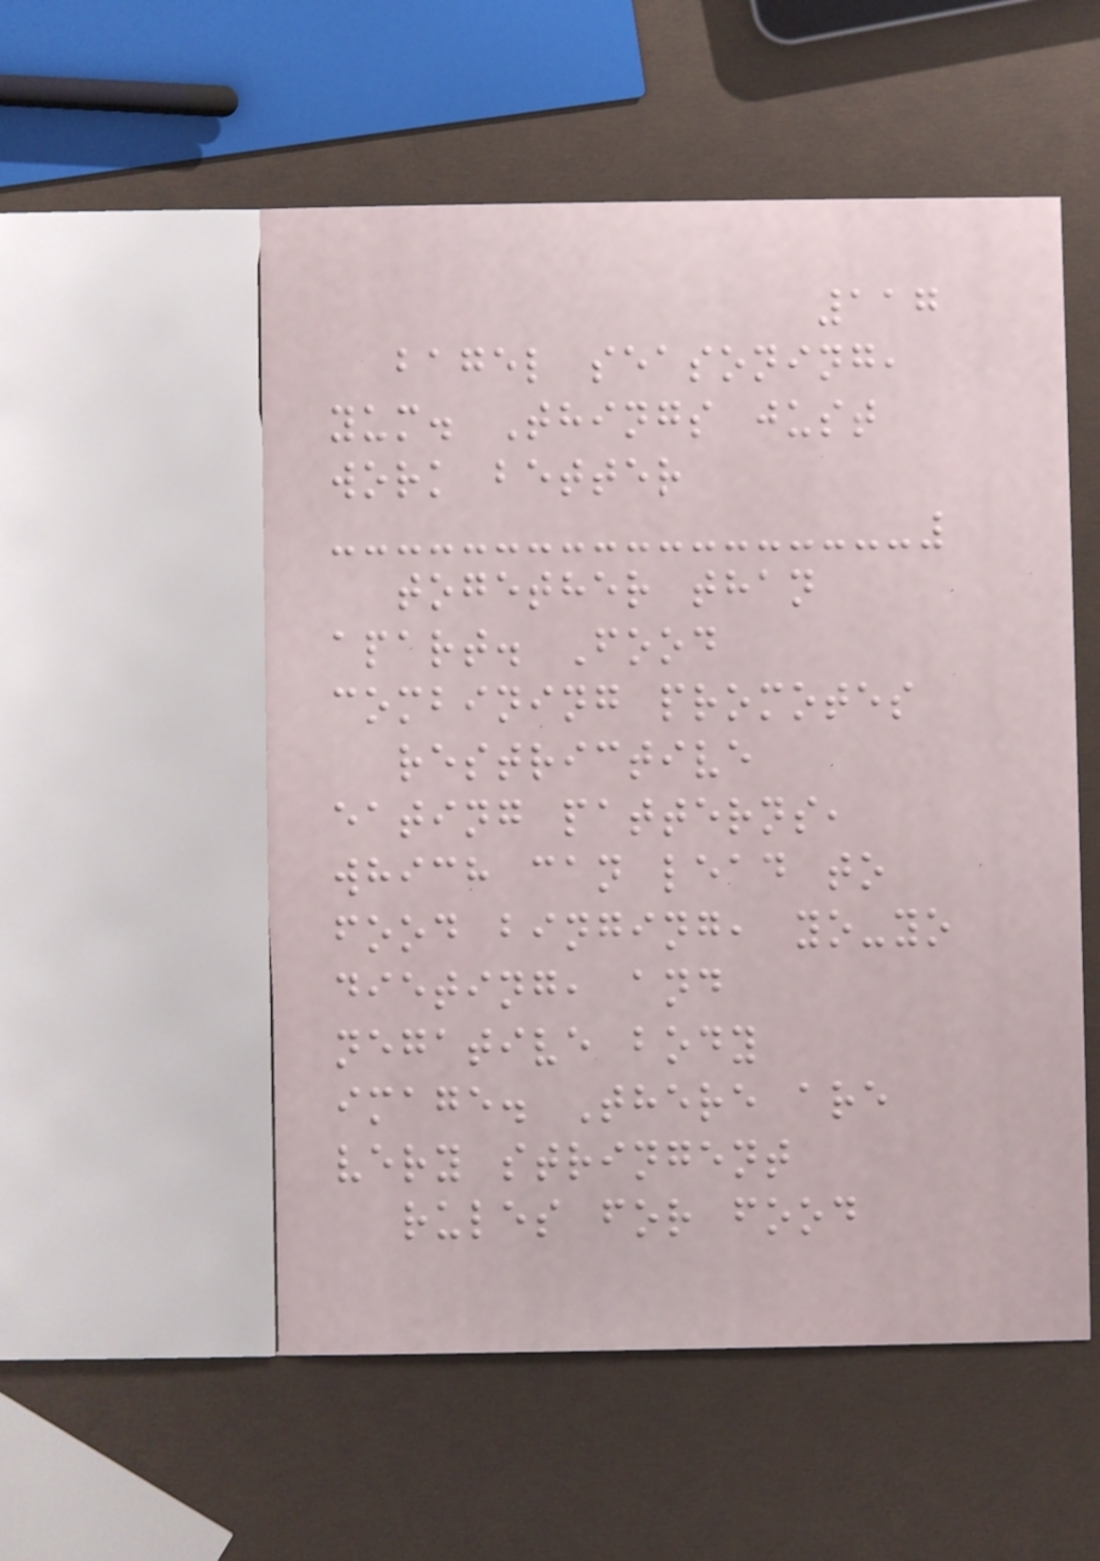117
bagel seasoning,
yum. Things just
work better
together than
apart. Food
combining promotes
restrictive
eating patterns,
which can lead to
food binging, yo-yo
dieting, and
negative body
image. There are
very stringent
rules for food
